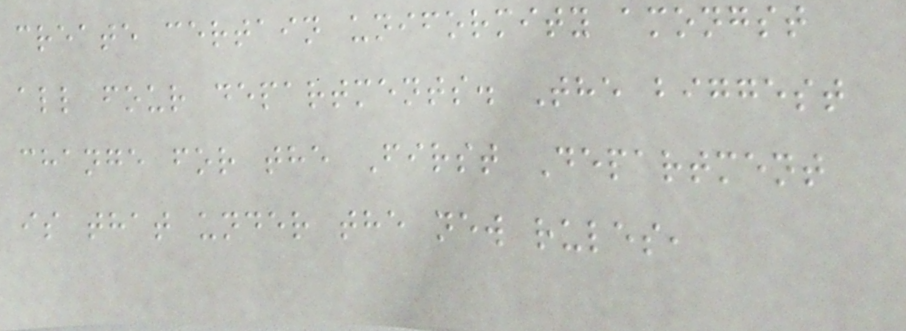create certain uniformity amongst
all four departments. The biggest
change for the First Department
is that under the new rules,
